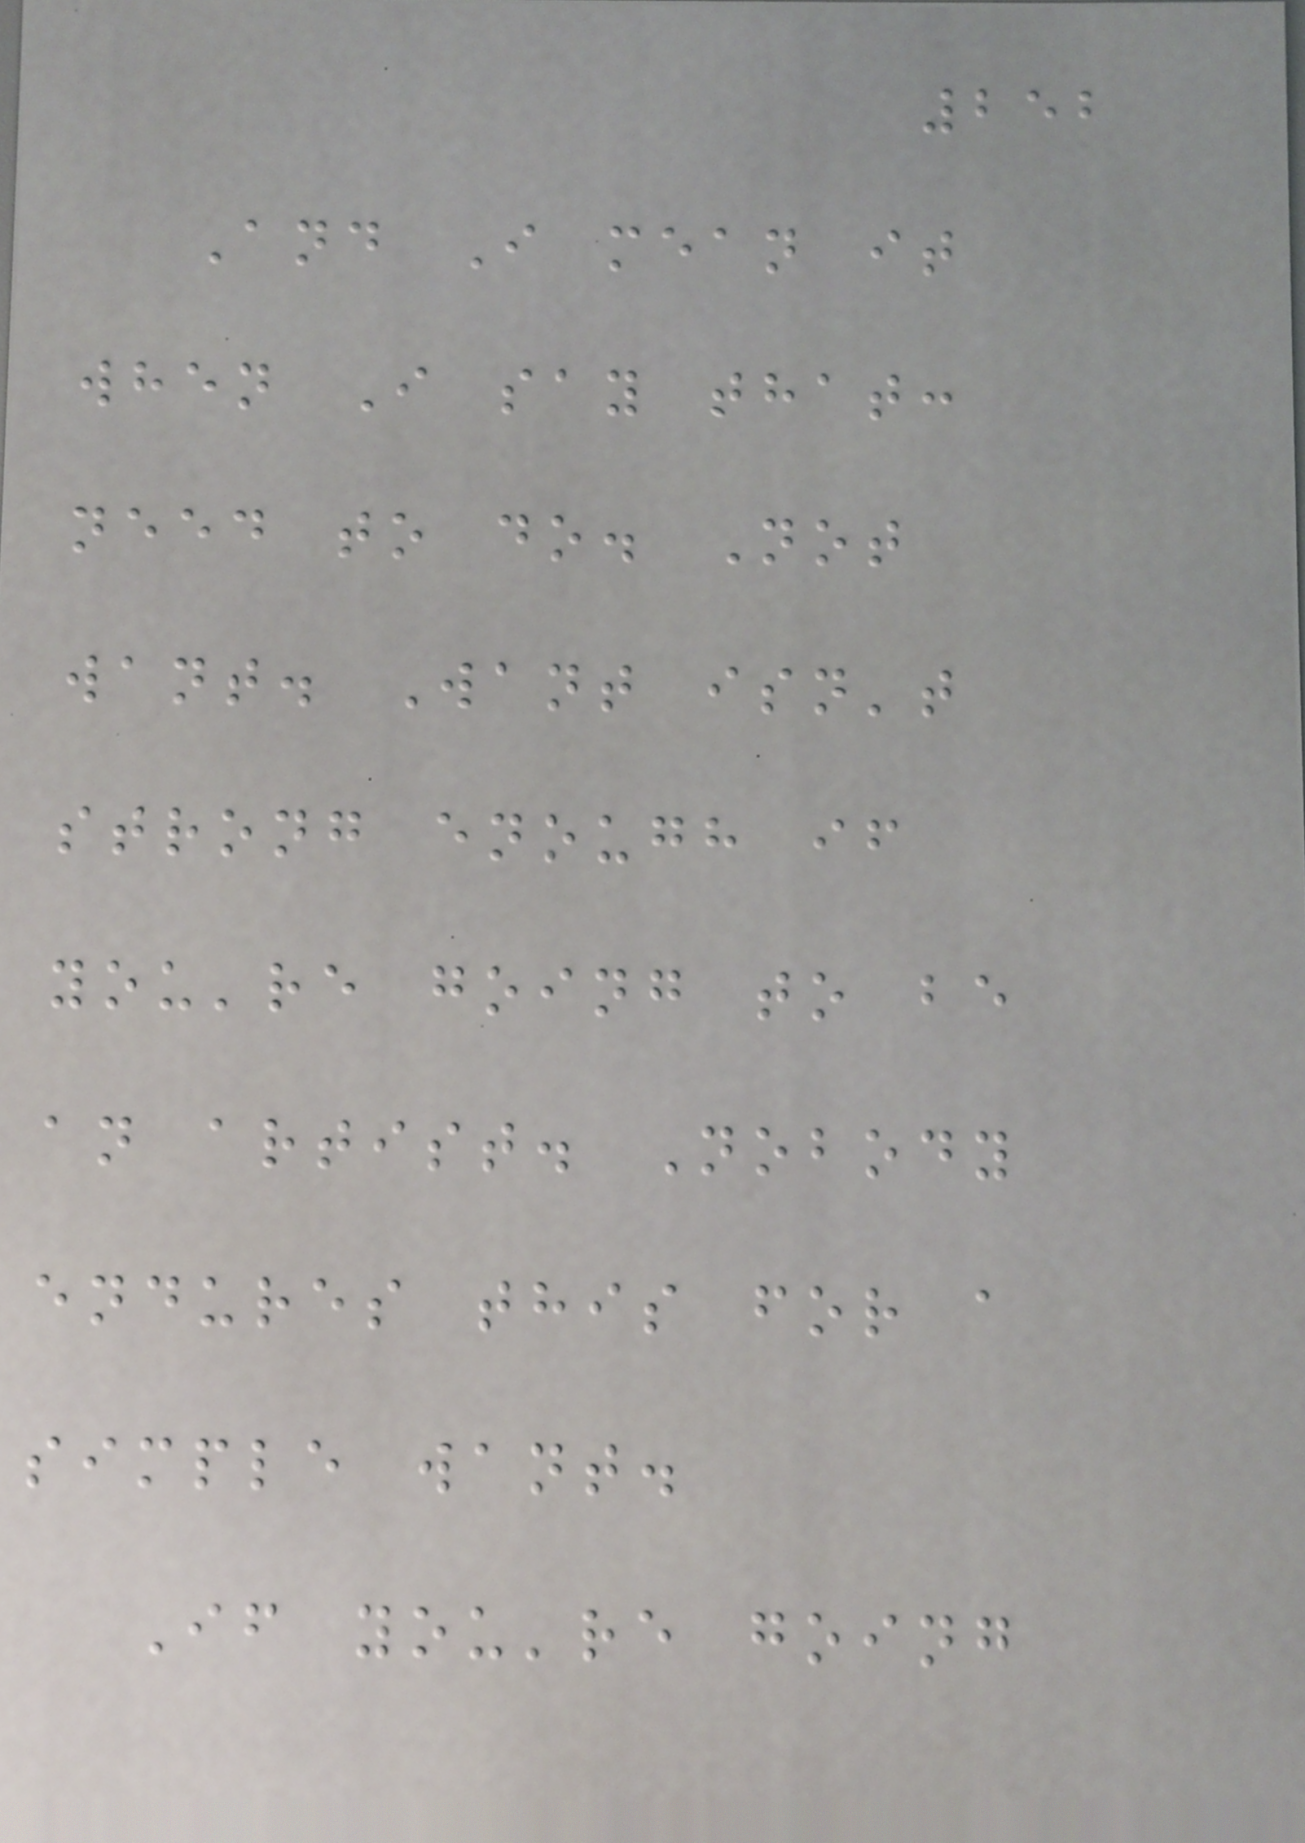252
And I mean it
when I say that:
need to do. Not
want. Want isn't
strong enough if
you're going to be
an artist. Nobody
endures this for a
simple want.
If you're going
